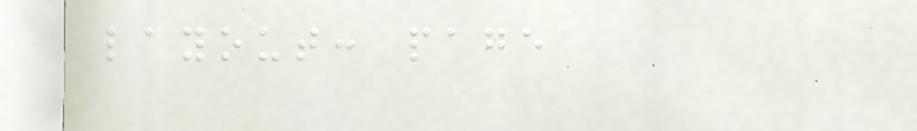layout: page
